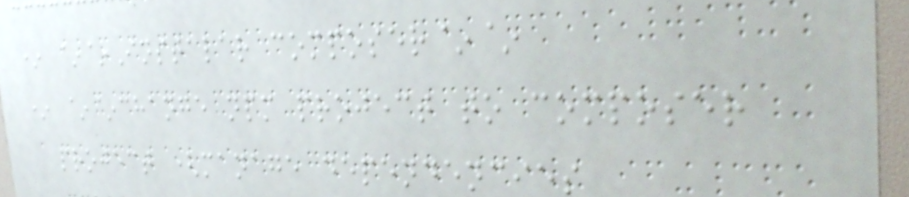* ~~Instalar composer~~
* ~~change npm project to composer
project (manage dependencies
